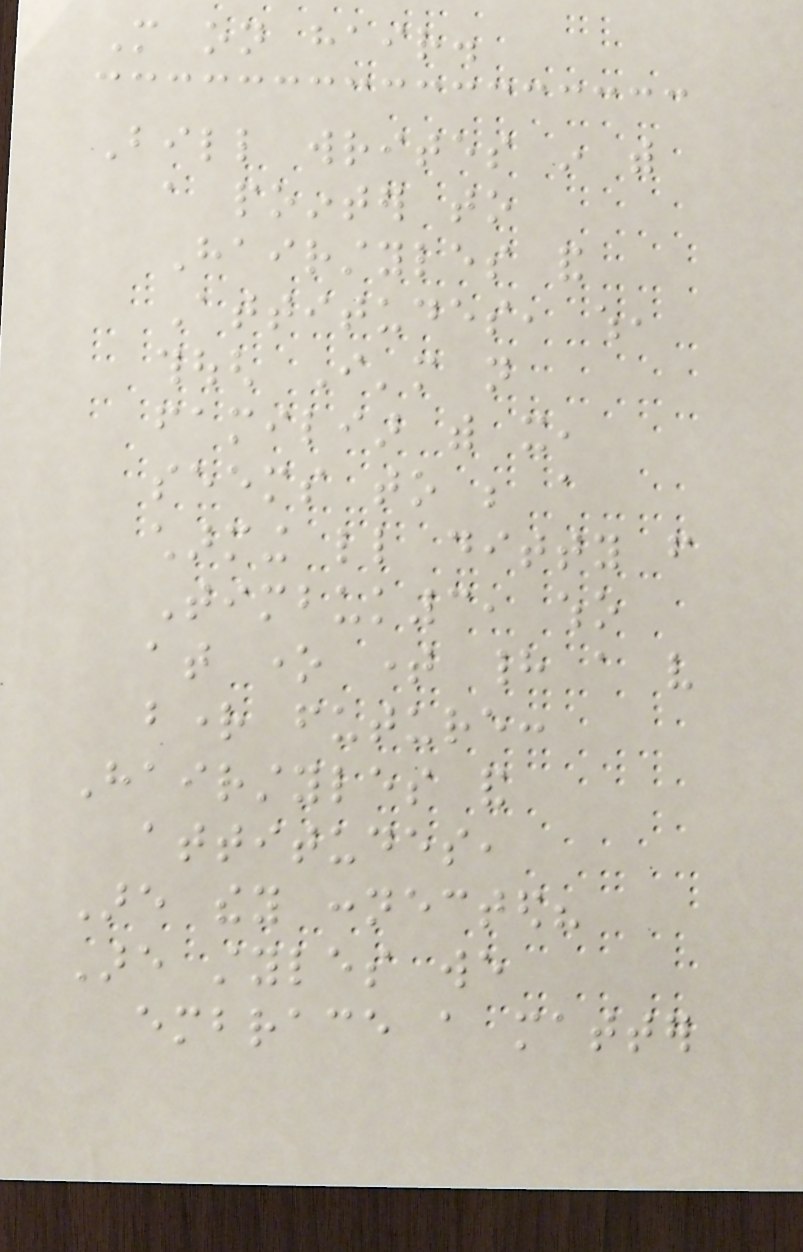More on hair.
Bill writes in with
a pointer to
Hairstyles and
Attitudes, which,
though I'm not
familiar with it,
seems to be a
charming little ditty from
Timbuk3, who
at one time had a very
bright future:
Hairstyles and
attitudes,
Are they connected?
Are styles we
embrace a matter
